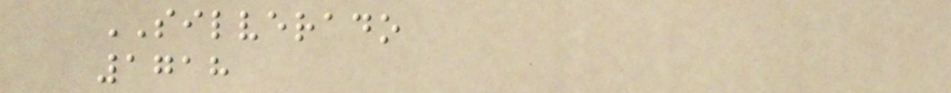SILVERADO
1718
